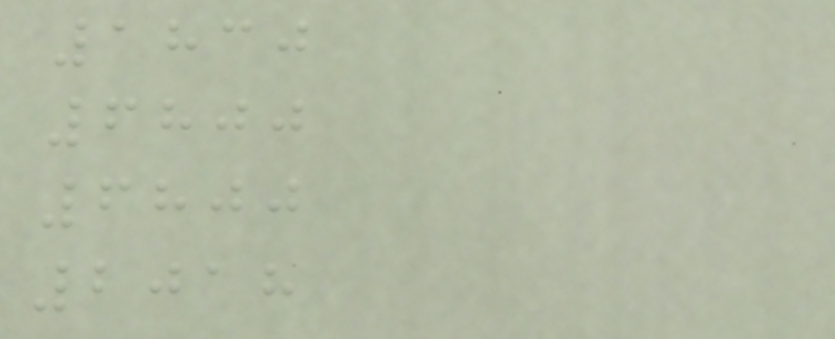1830
6800
6800
2018
